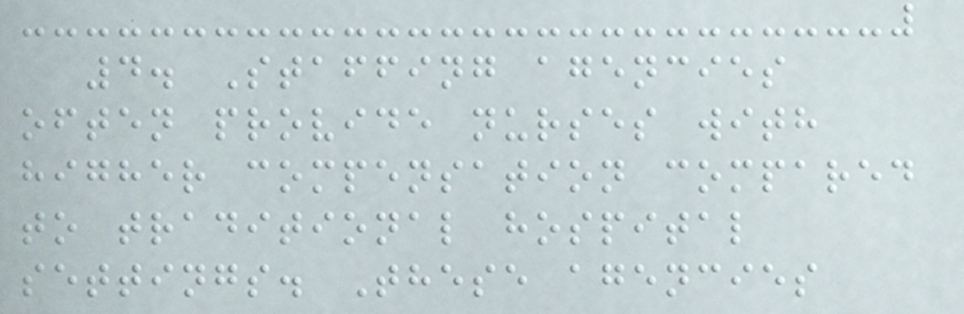4. Staffing agencies
often provide nurses with
higher compensation compared
to traditional hospital
settings. These agencies
